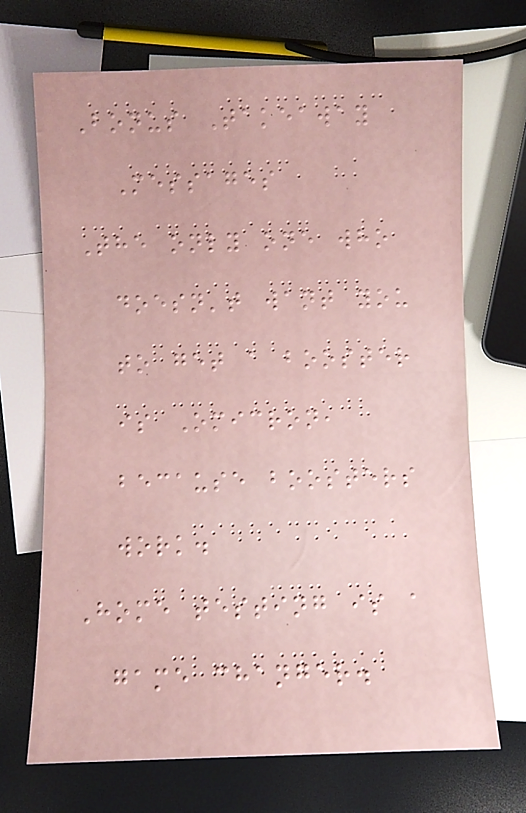Bonus Takeaway
Messages
The only one who
doesn't want you
to get a booster
is Omicron,
because boosters
work.
Home testing is a
game changer.
